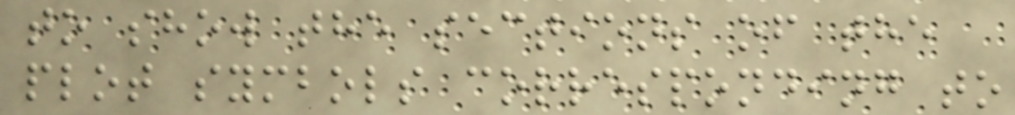to show the sections of the
plot symbols corresponding to
